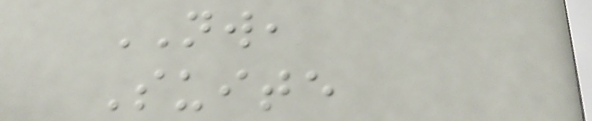NW,
Suite
